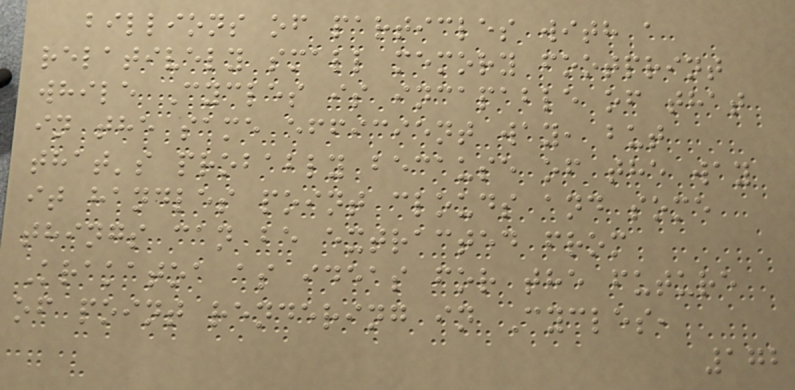billions of particles with a
relatively small memory footprint
while Cycles is incapable of that
in the same efficient way, but
that's probably because of the way
it handles point clouds and some
things can be extracted from
Krakatoa as ideas for the future
of point rendering in Cycles,
172
